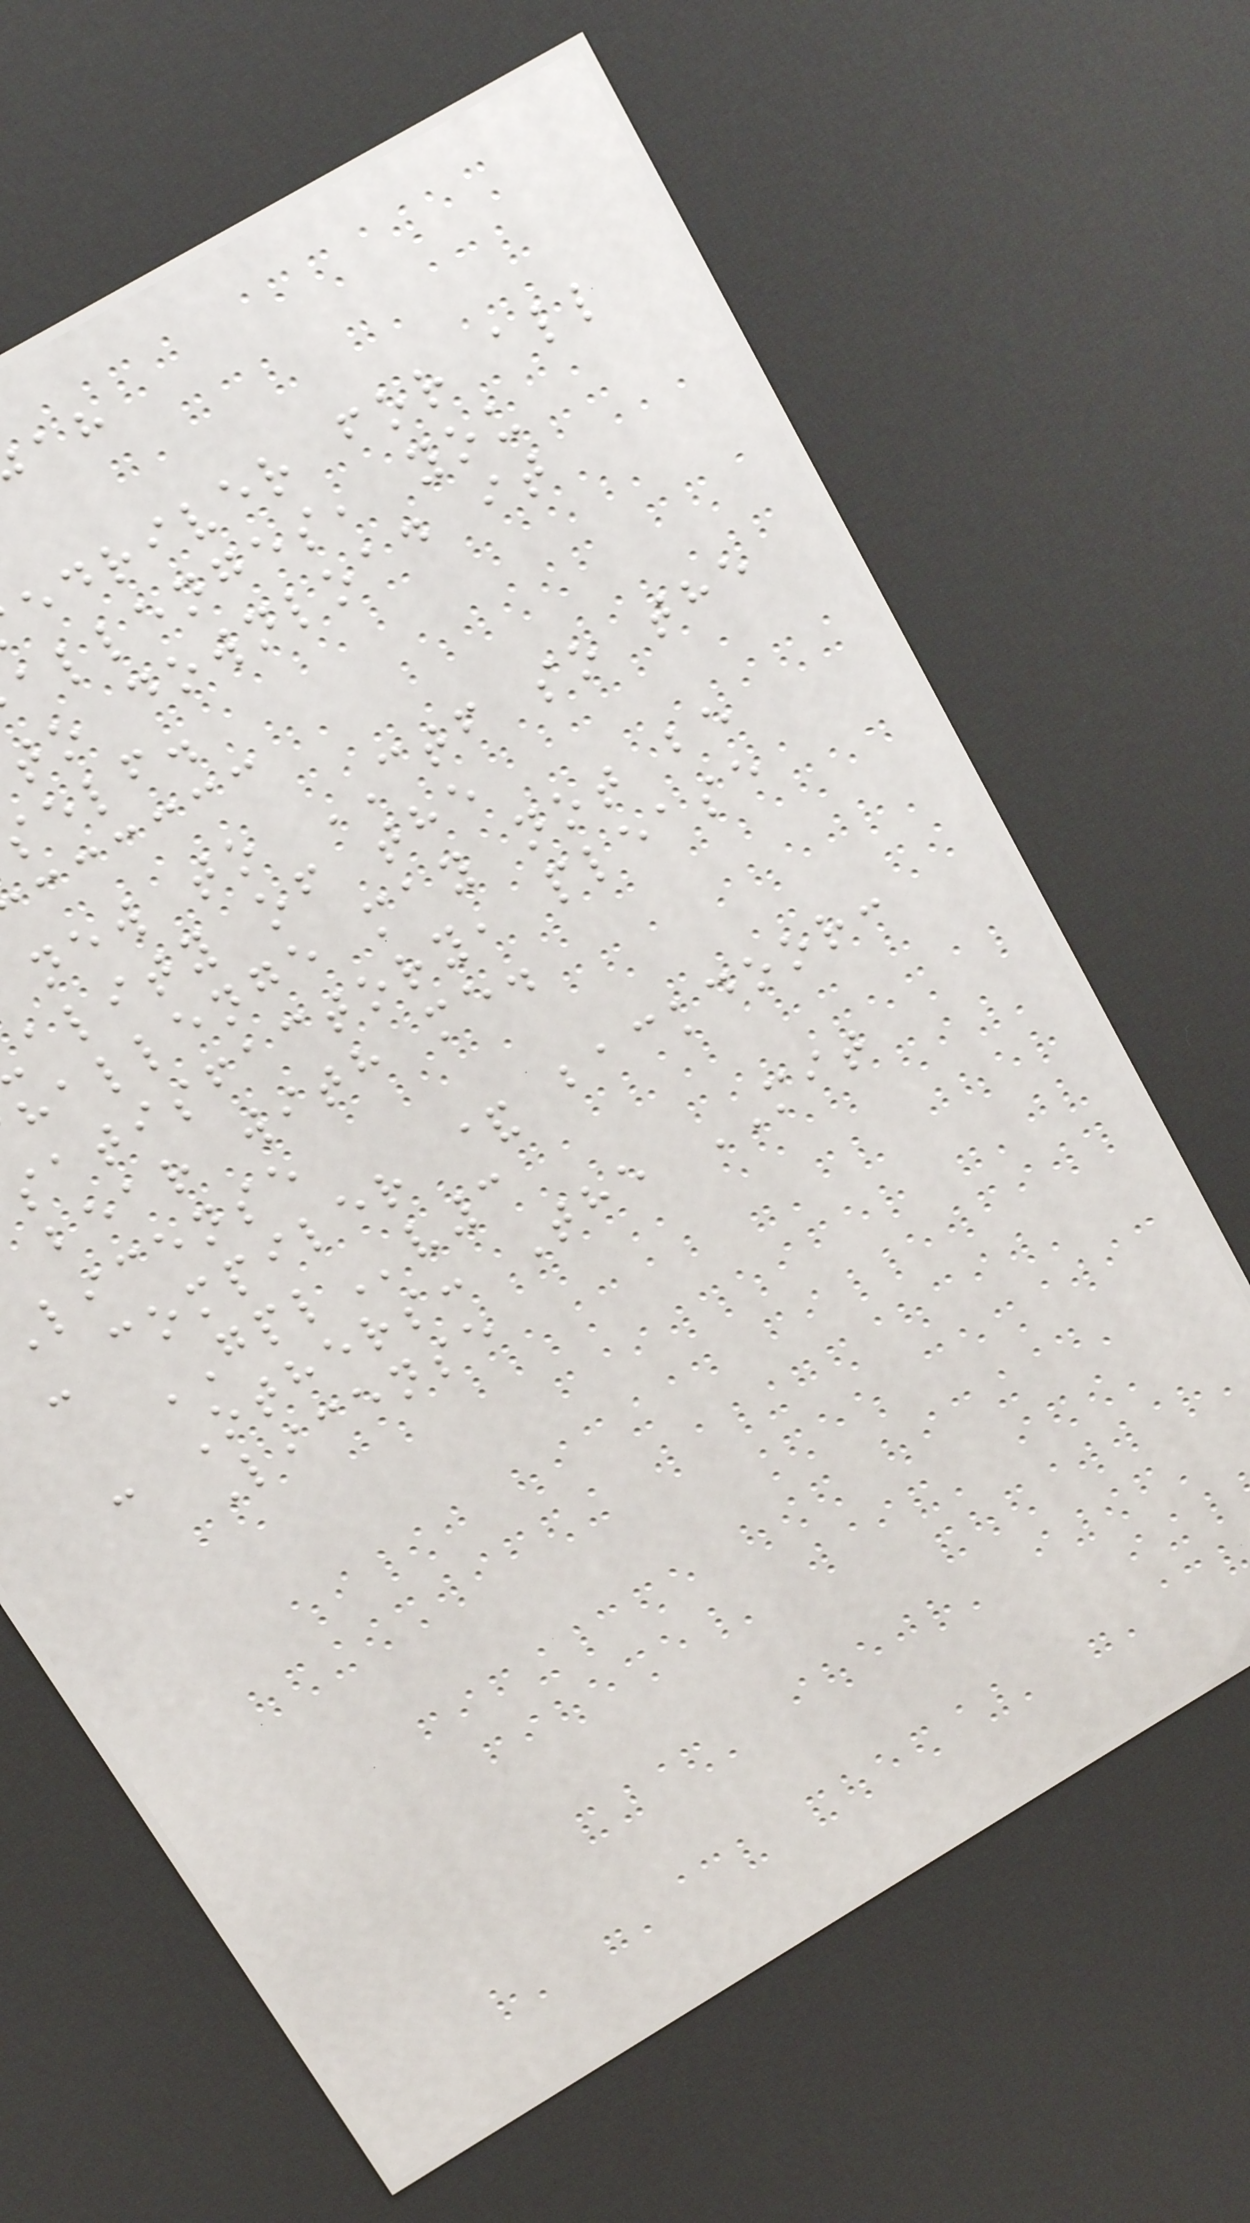edriver for all
allenges, you
to download it
self.
new to CTF so the
ality of the
hallenge may not be
satisfactory, please
bear with me.
license
- compiler & backdoor:
GPLv3
- Others: The MIT
License
